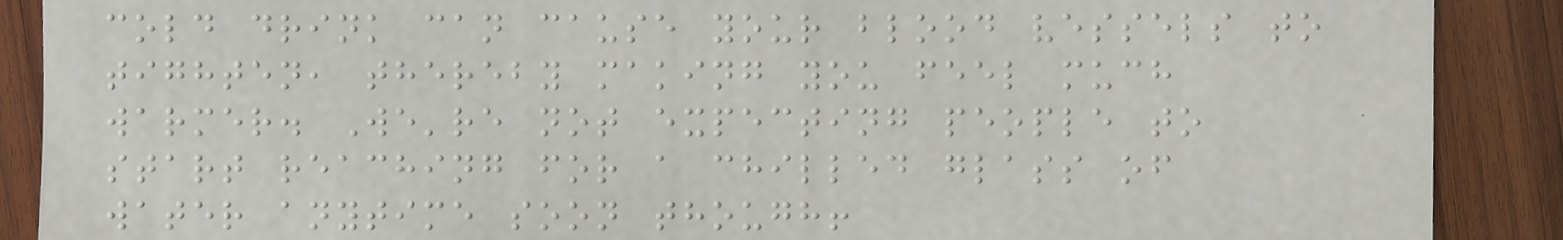cold drink can cause your blood vessels to
tighten, thereby making you feel much
warmer. We're not expecting people to
start reaching for a chilled glass of
water anytime soon though!
